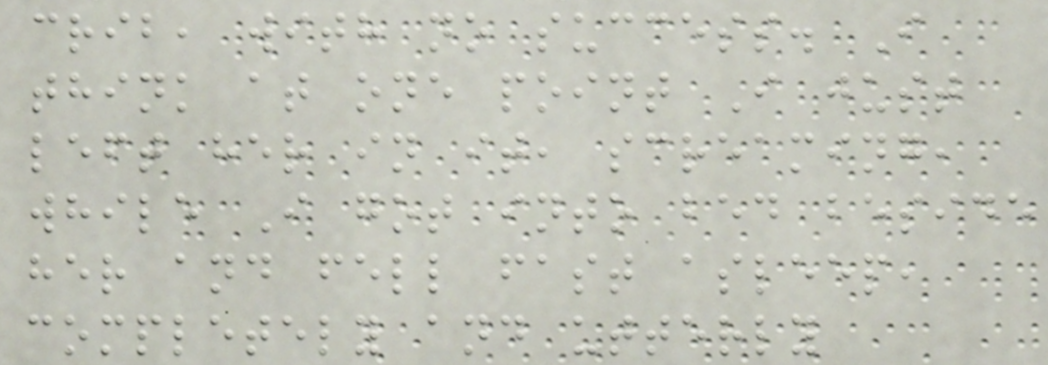crib, with no success. I
think at one point I just
left her in it, screaming,
while I got into bed beside
her and fell fast asleep,
completely and utterly
